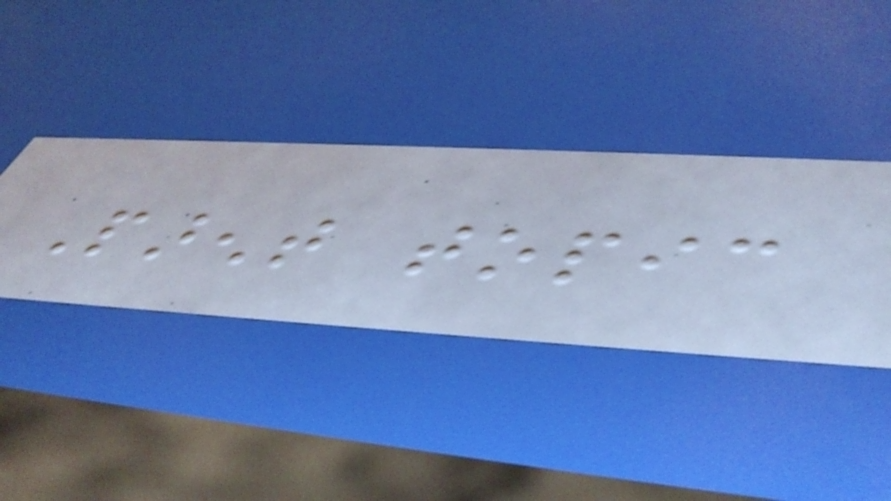Parent topic
